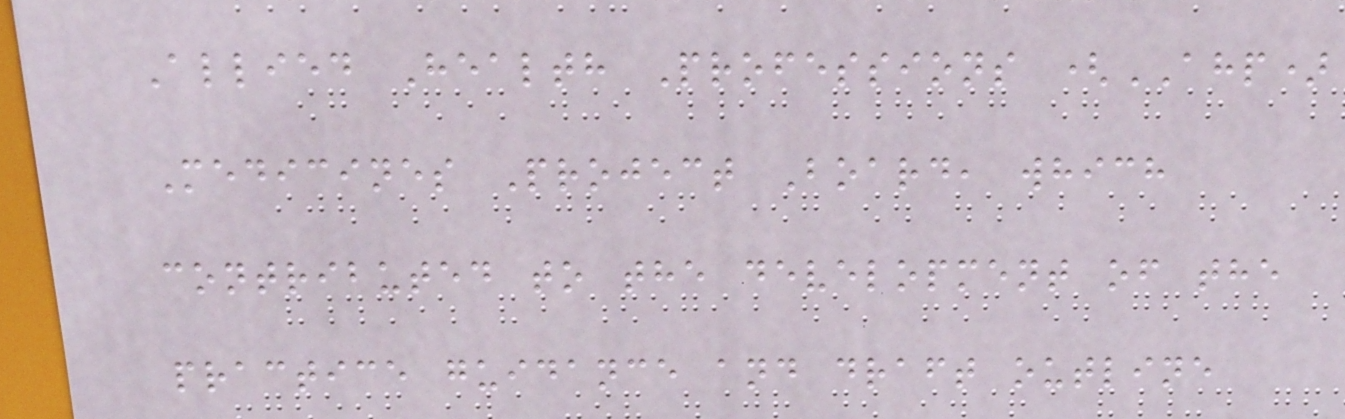Allied Health Professions (AHP)
Medicines Project Board, which
contributed to the development of the
practice guidance and draft outline
